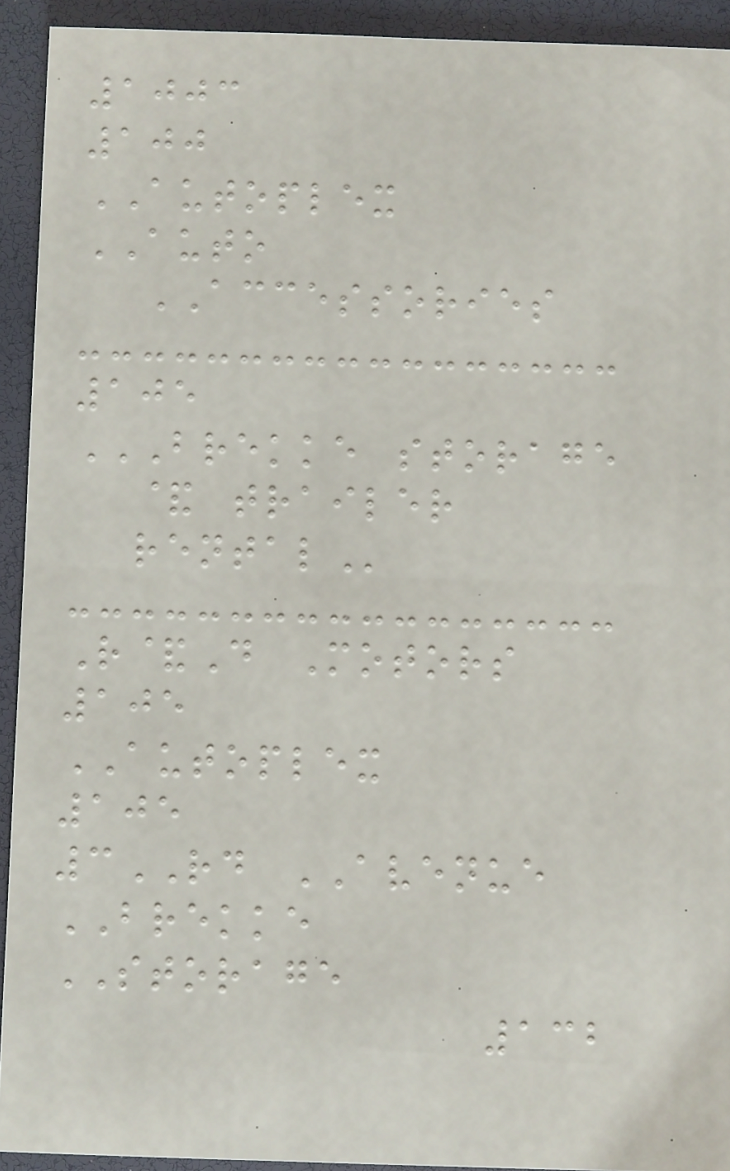1003
100
AUTOPLEX
AUTO
ACCESSORIES
105
BREKKE STORAGE
& TRAILER
RENTAL
R&D Motors
105
AUTOPLEX
105
3RD AVENUE
BREKKE
STORAGE
132
